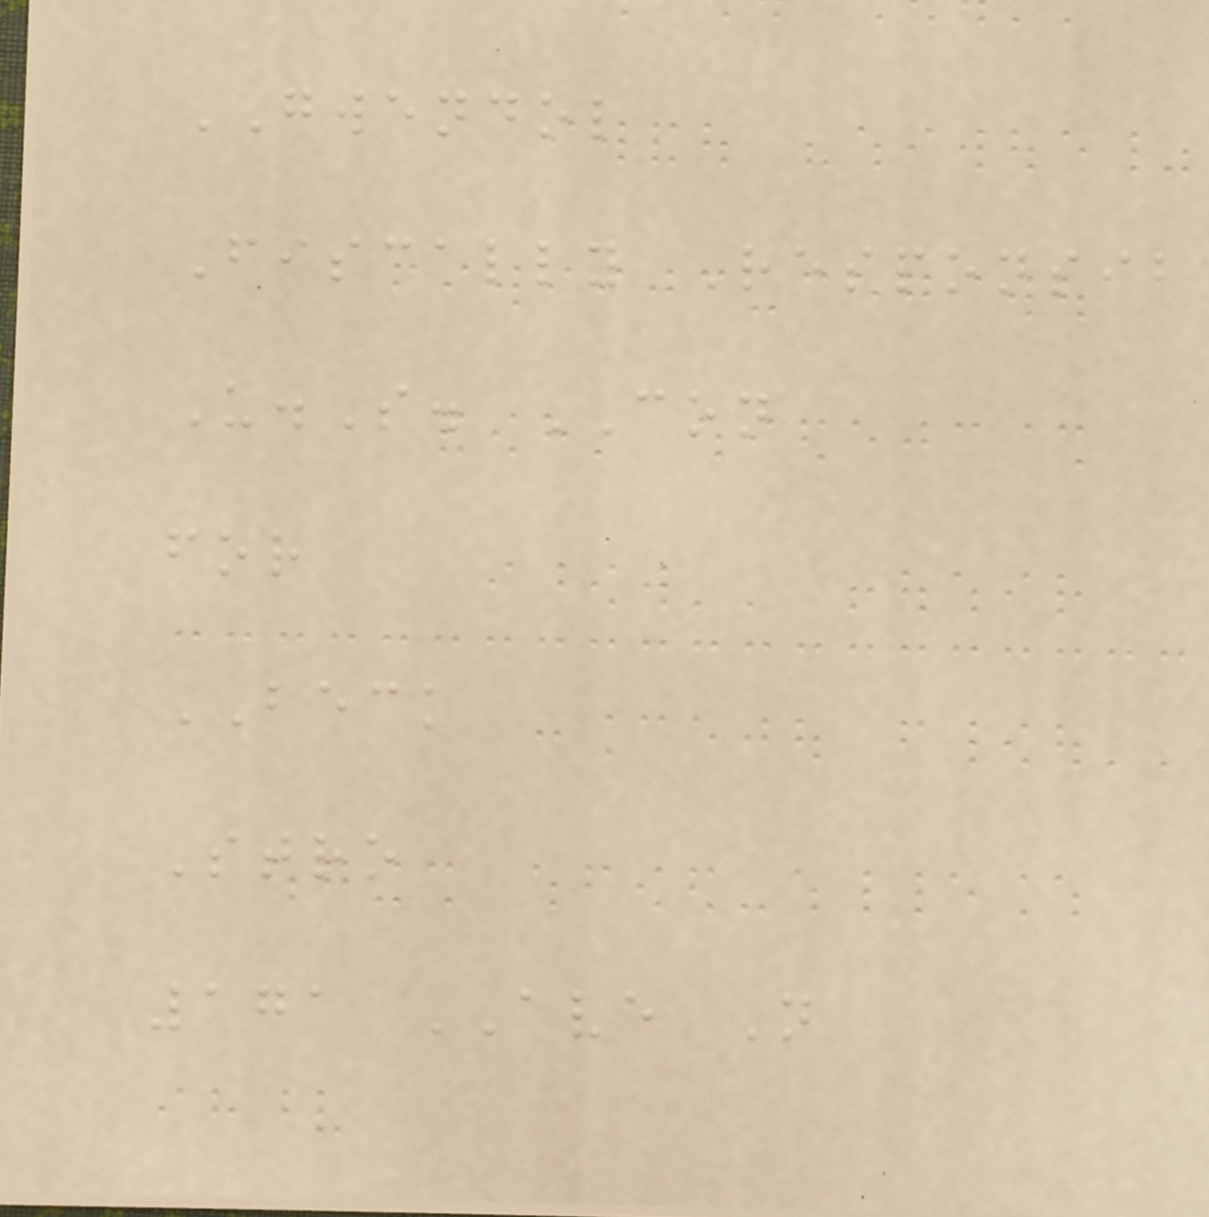GWENDOL
Fiscally Responsib
U.S. CON
for
BECK
Stro
171 AVE N
